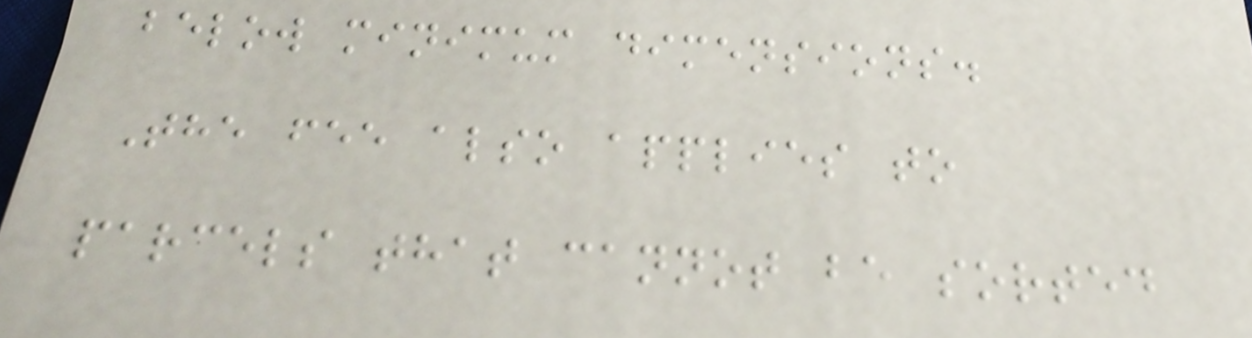below minimum dimensions.
The fee also applies to
parcels that cannot be sorted
